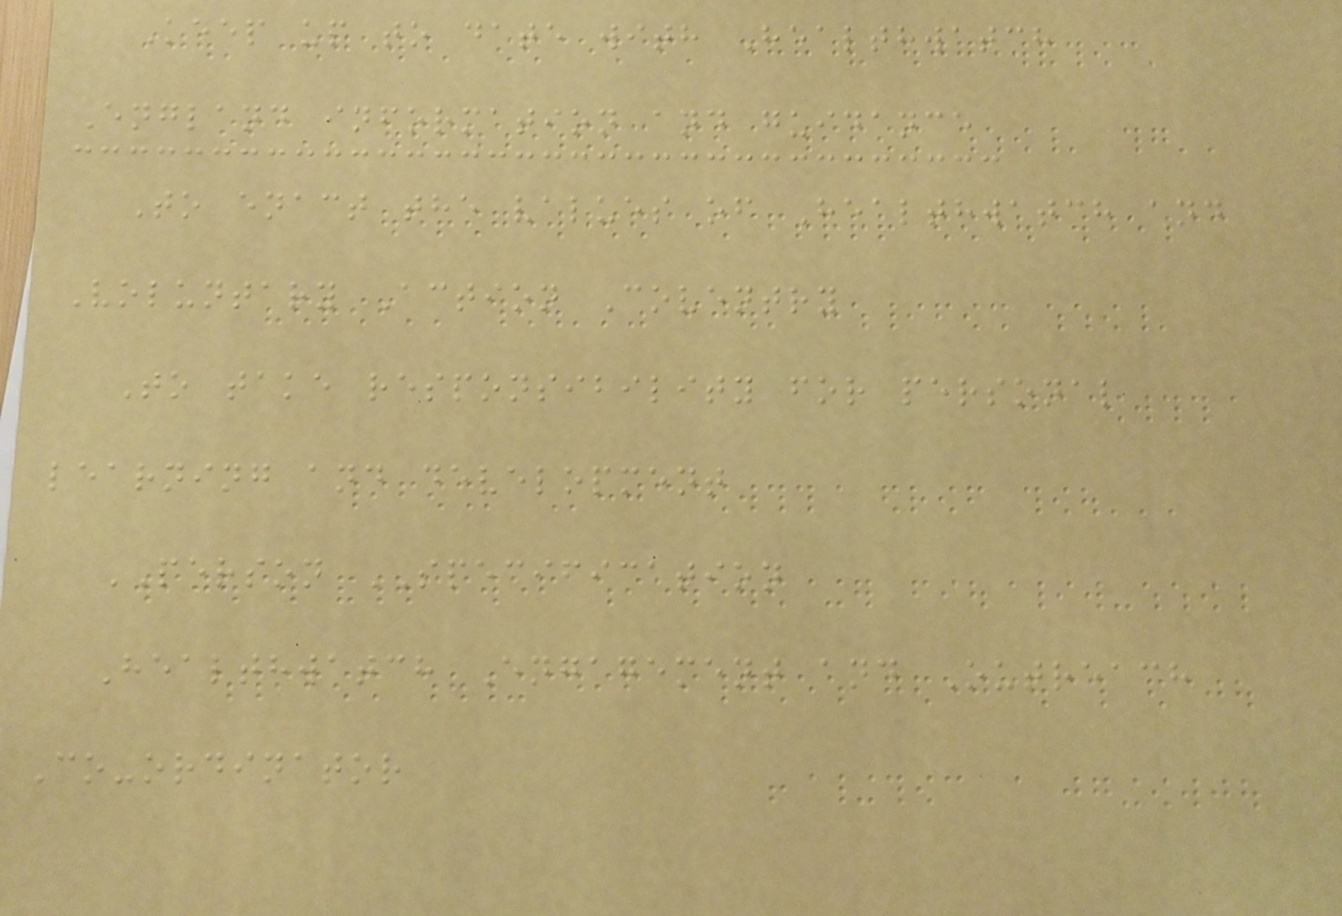Keep up to date with Healthwatch
England information and guidance
To enact the values of Healthwatch and
Voluntary Action Coventry
To take responsibility for personal
learning and development
PERSON SPECIFICATION
Healthwatch Engagement and Outreach
Co-ordinator
